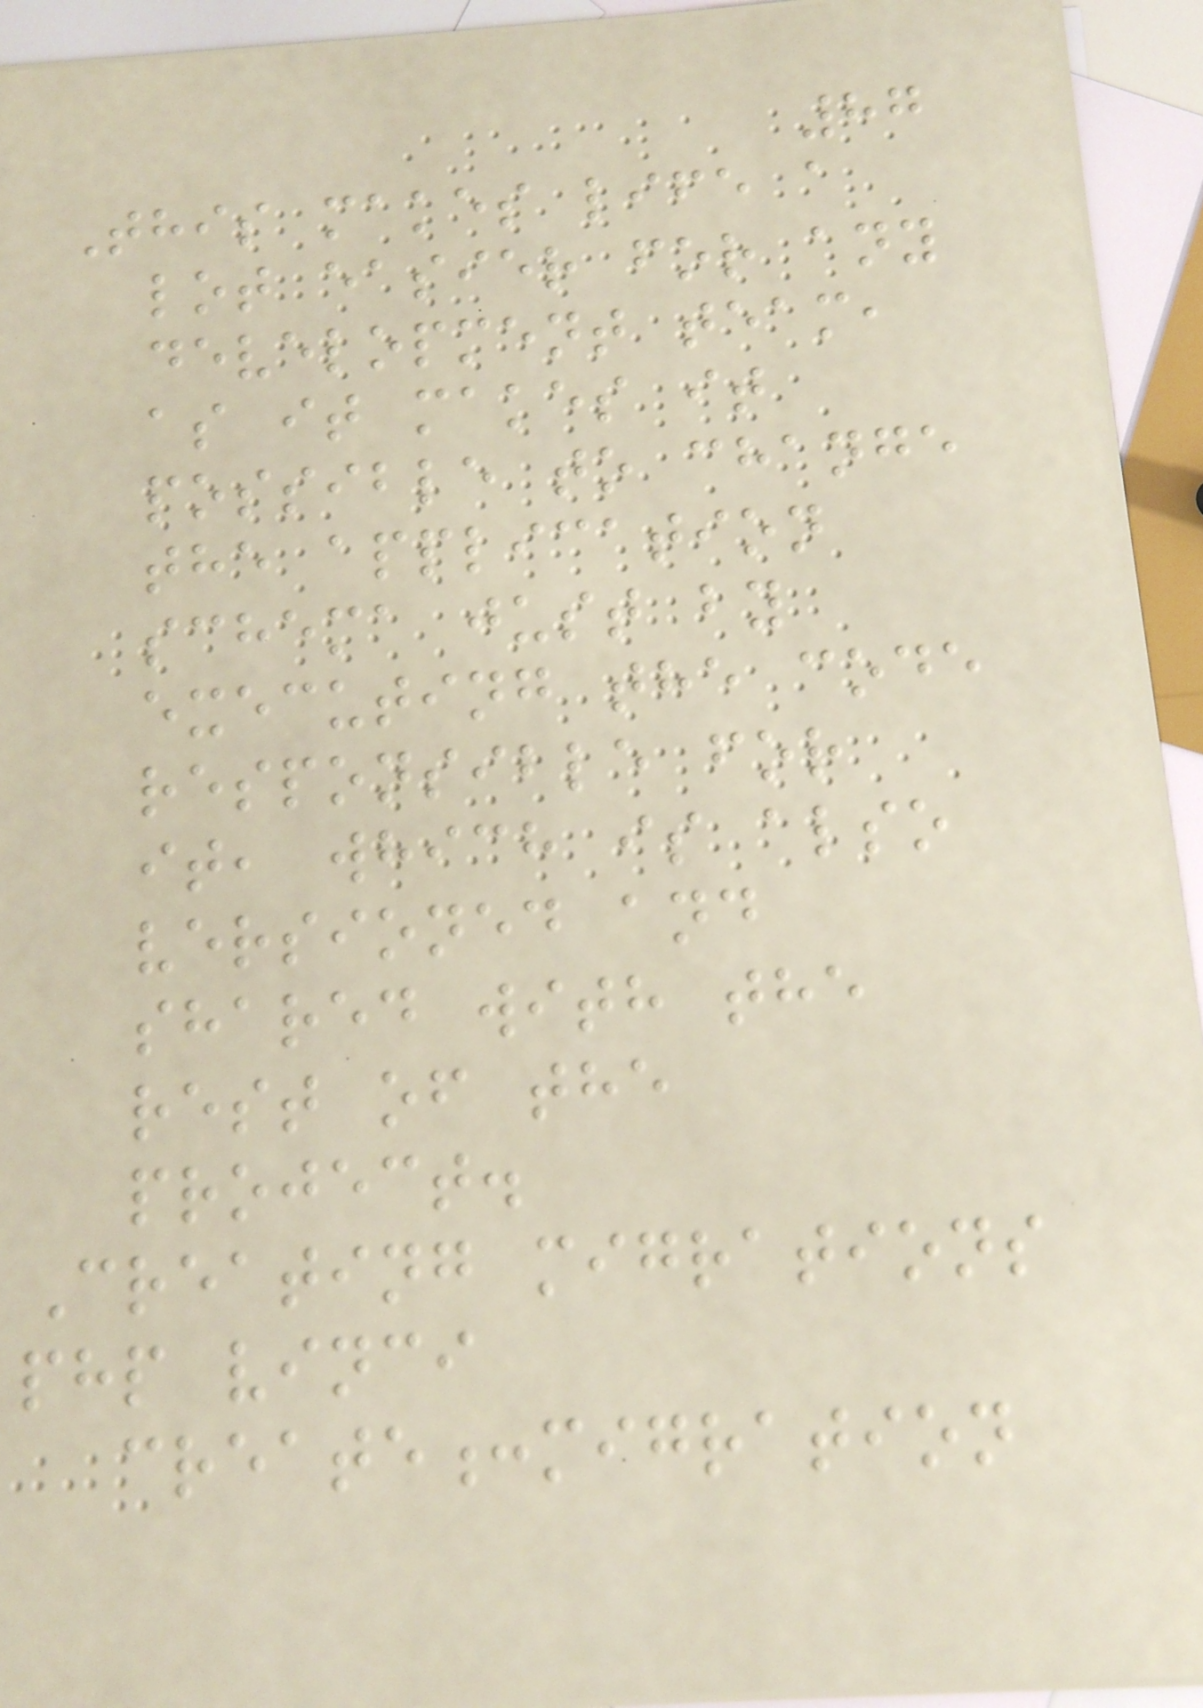87
This makes life a
lot easier for any
development team,
as it makes it
possible to change
the application
schema just by
executing the code
responsible for
it, which is also
versioned and
shared with the
rest of the
project.
Creating migrations
php vinci
create:migration
